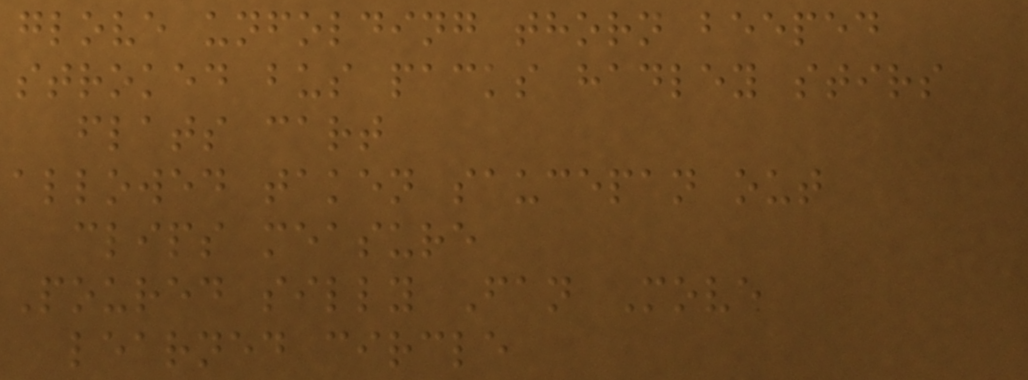glove unfolding thorn beeped
stroked bus packs hadley stirs
flats cart
allowed taken saucepan out
clips measure
Poured silly Fan Move
learned circle
